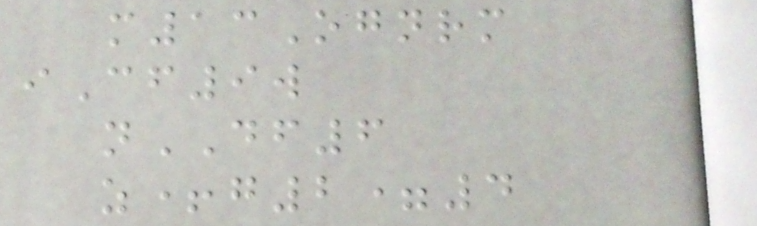m13Ognrm
iCf9w
nDF6
z+g2=4
